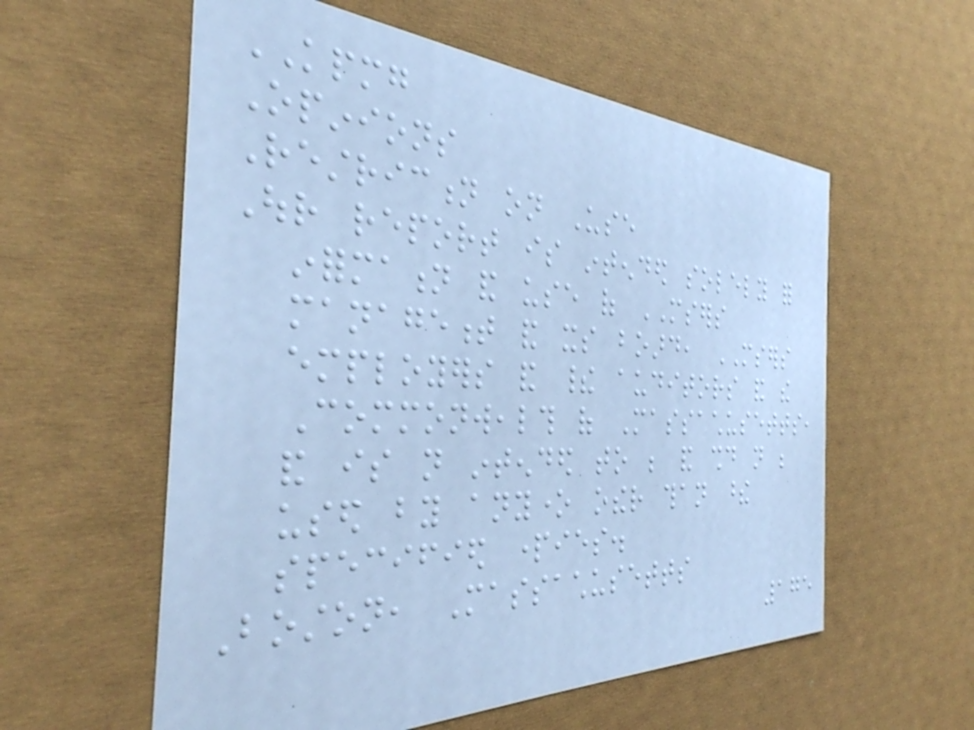KPMG
Opinions
Restriction on Use
Our report is intended solely for
information and use of MSERS
management and its board, MSERS
employers and their auditors and the
Commonwealth of Massachusetts,
and is not intended to be and should not be
used by anyone other than these
specified parties.
Boston, Massachusetts
175
